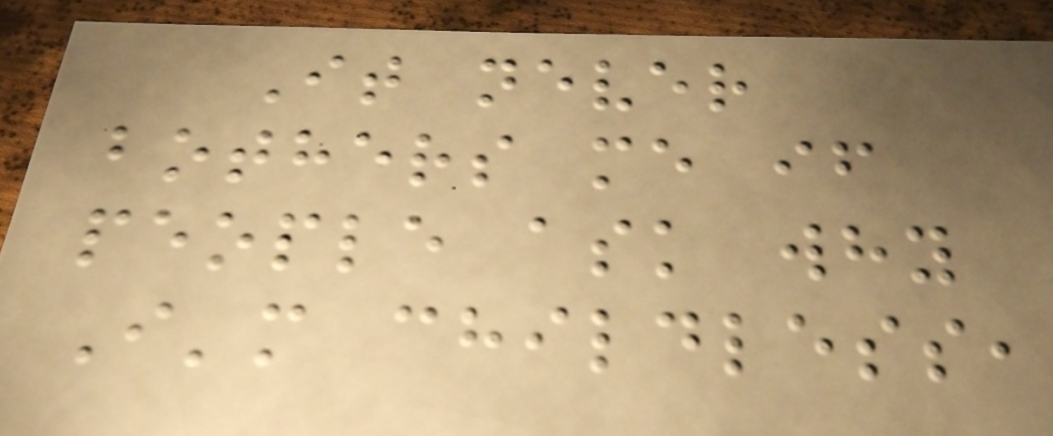It never
bothers me if
people ask why
I'm childless,
